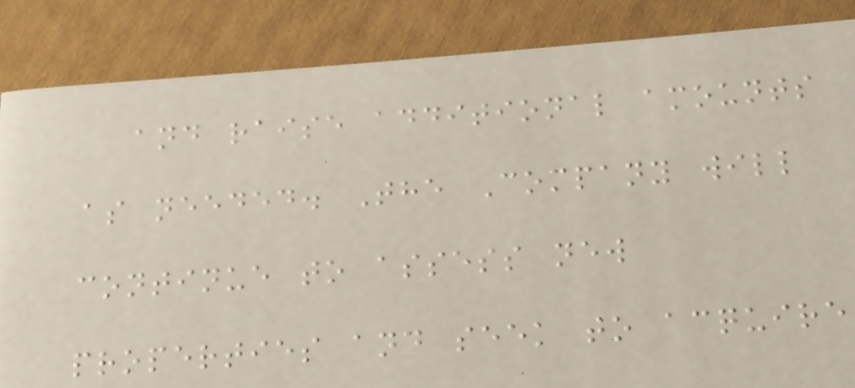and raise additional amounts
as needed. The Company will
continue to assess new
properties and seek to acquire
